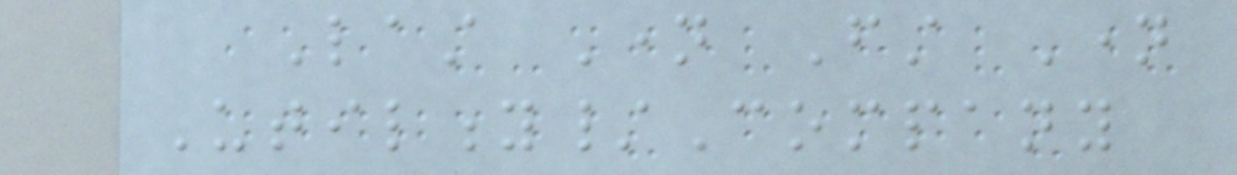Last Name First Name
Utility/Company
